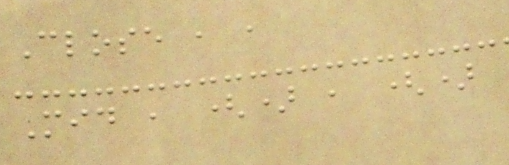Close , ,
Mid , () , ()
